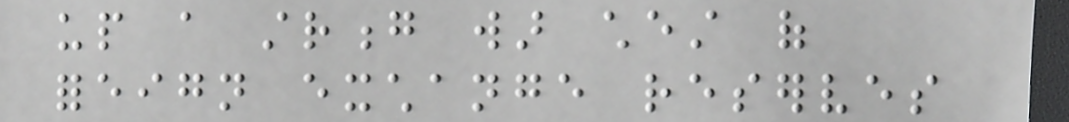up a strong war chest of
foreign exchange reserves
